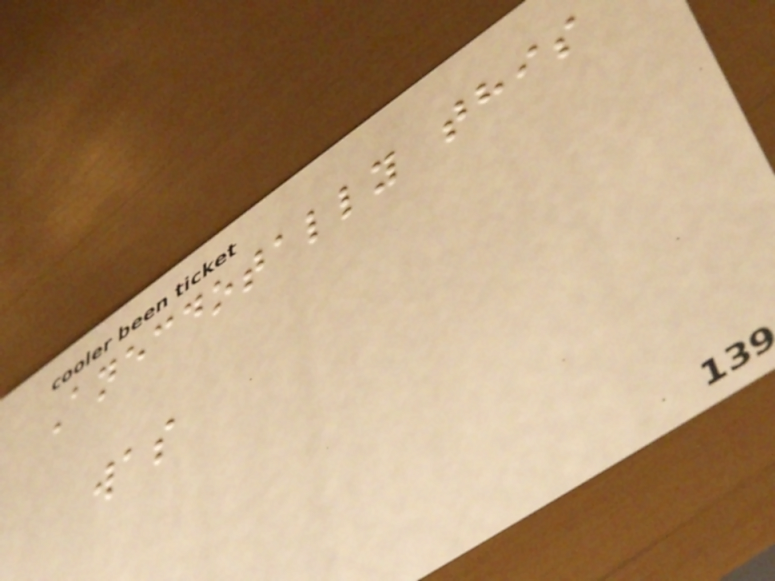Anecdotally this
was
